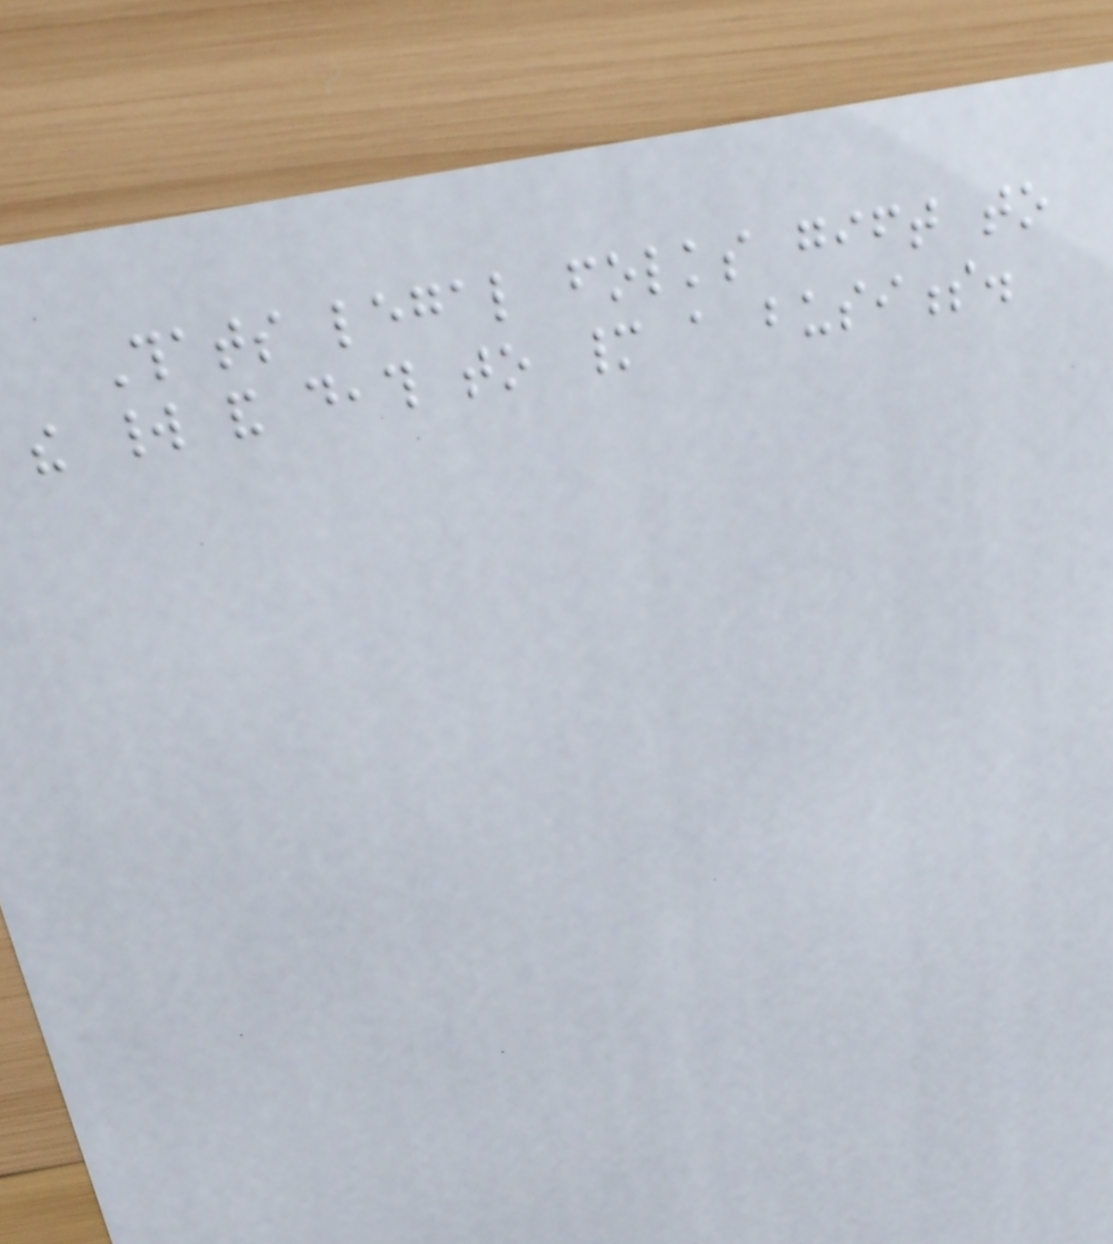Thats legal folks gift to
the world and death to many a business.
